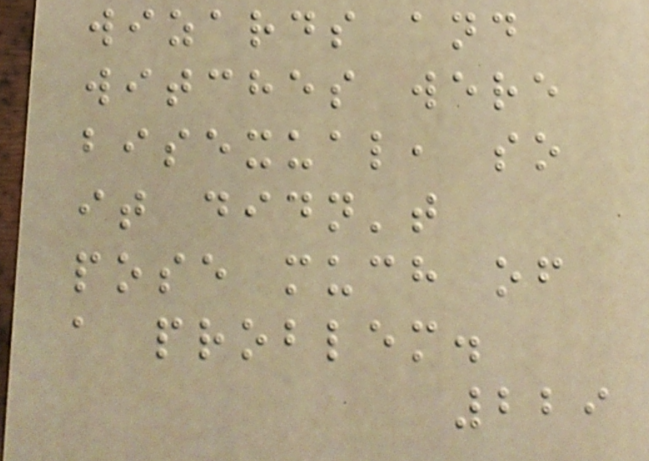wizards and
witches were
bisexual, so
it didn't
pose much of
a problem.
229
